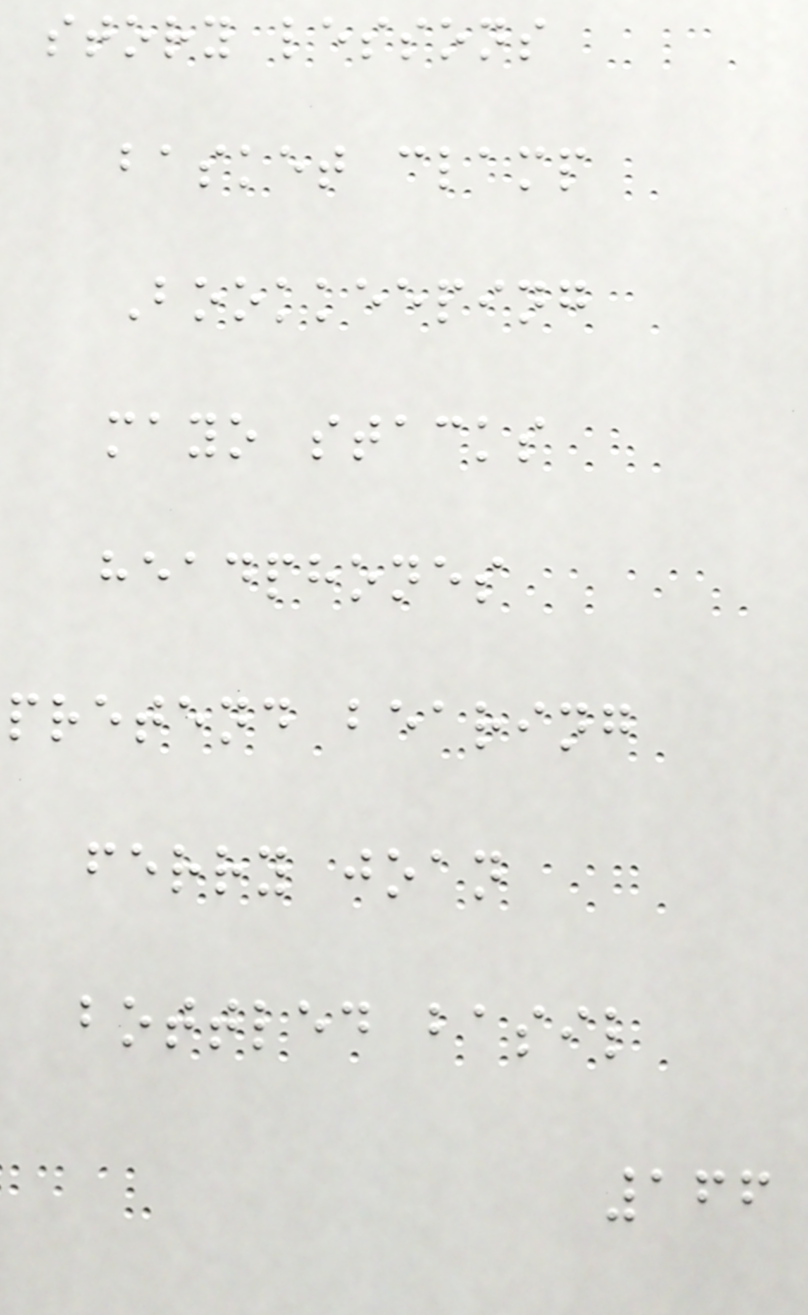story lessons
basket clamp
Bookkeeping
mayo stacks
headphones
pretend bearing
ferry joan
bottled basil
166
